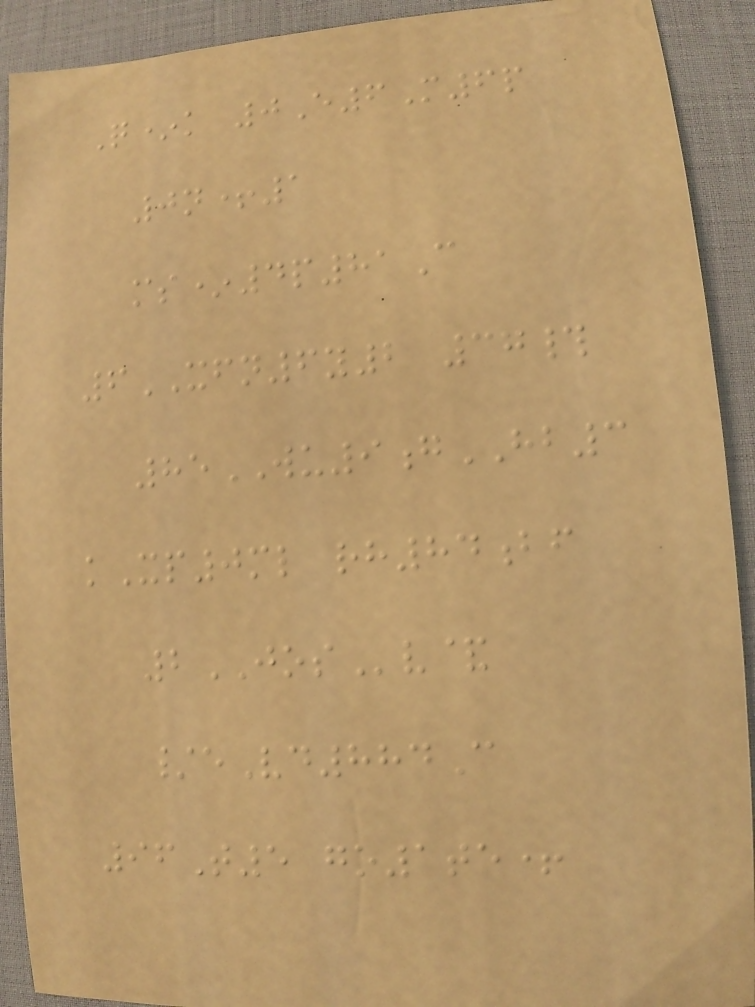Q*k 0E6M6p
0n+1
ms*4p81C
6XFN6y2 37#
85WU9gHB3
kXp0ml rh84bf
2JOSv&
/eVd884C
96T5 go1te+
